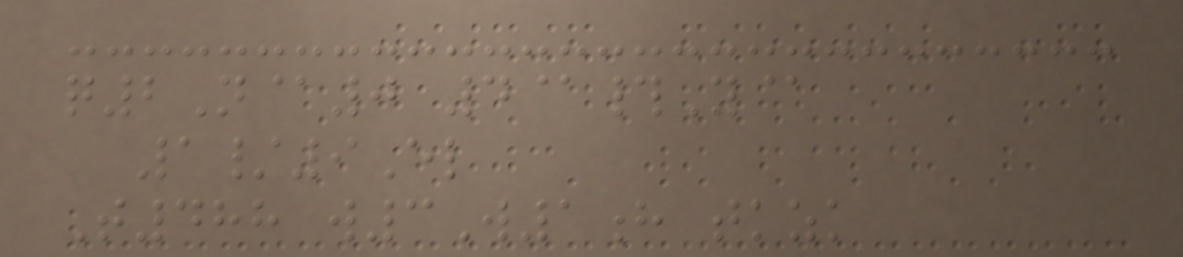q2N@0 4@#Y@
1/9El
T488 w3W1h tkzk
